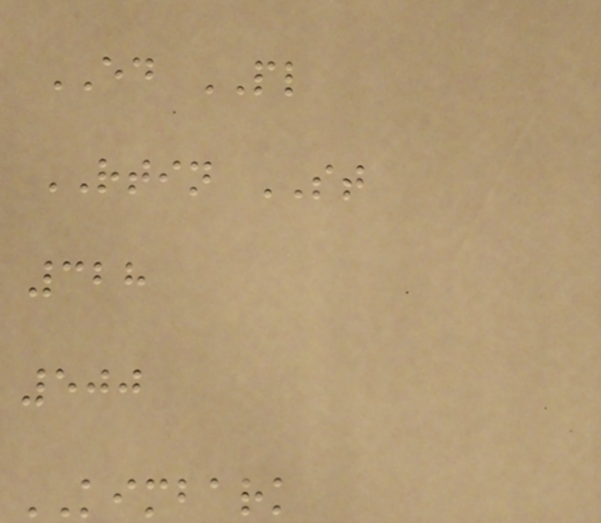ED PL
RTIN ST
328
500
KIMBARK
